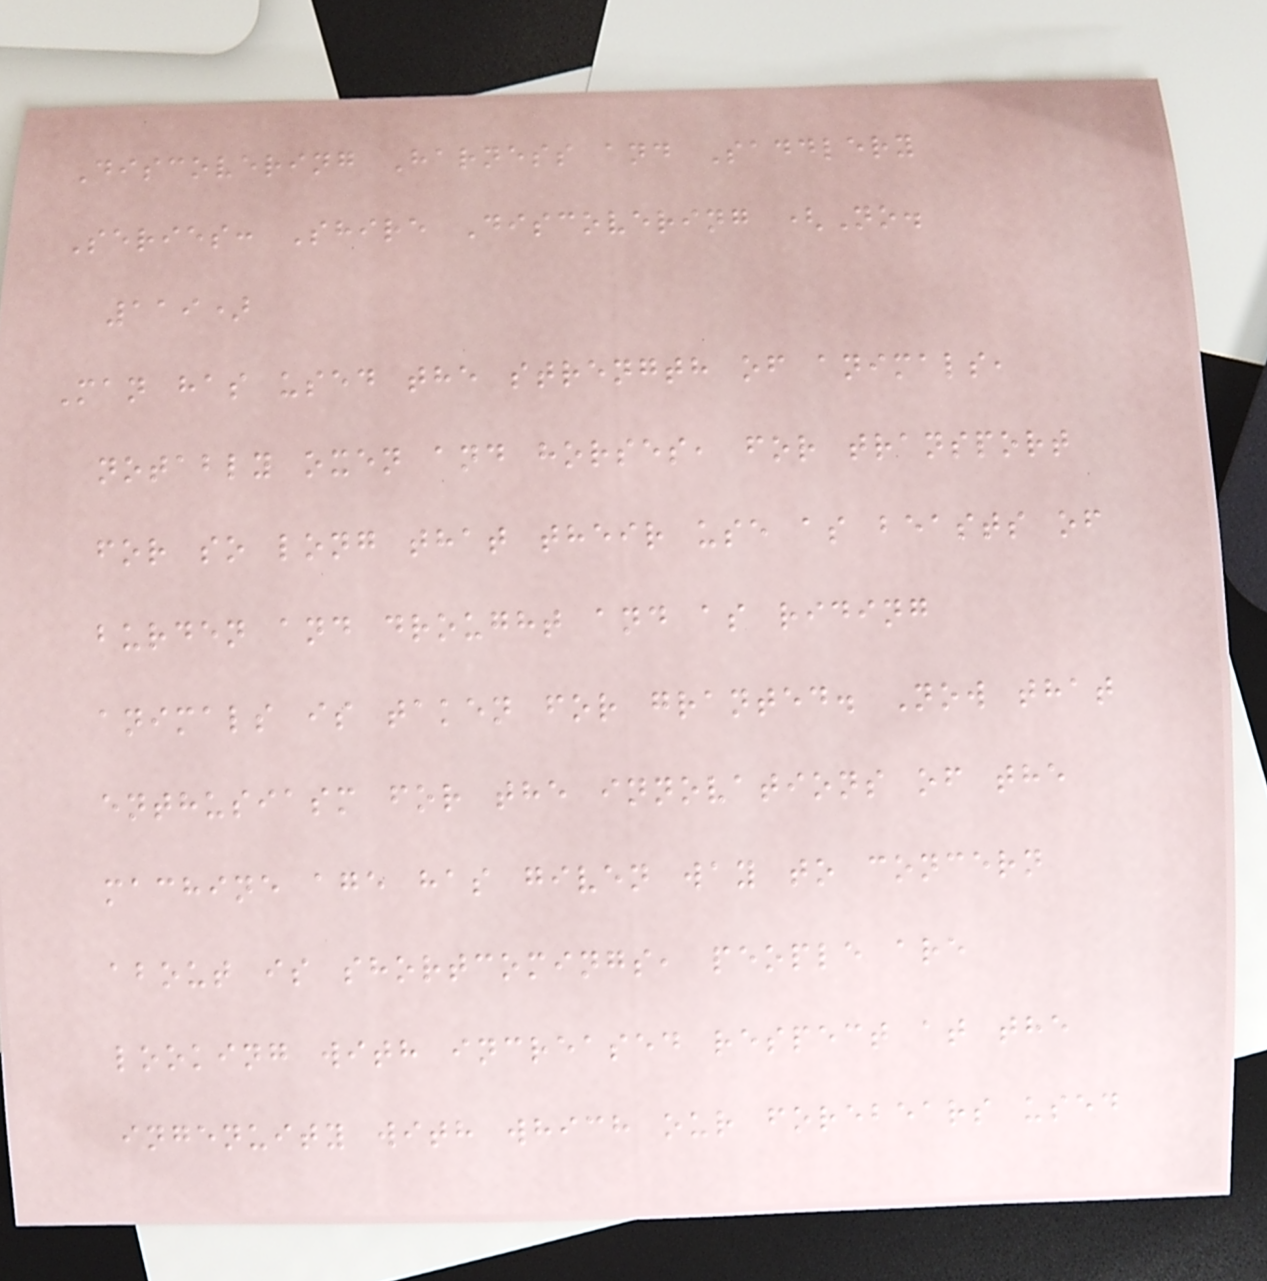Discovering Harness and Saddlery
Series: Shire Discovering (No.
119)
Man has used the strength of animals,
notably oxen and horses, for transport
for so long that their use as beasts of
burden and drought and as riding
animals is taken for granted. Now that
enthusiasm for the innovations of the
machine age has given way to concern
about is shortcomings, people are
looking with increased respect at the
ingenuity with which our forebears used
